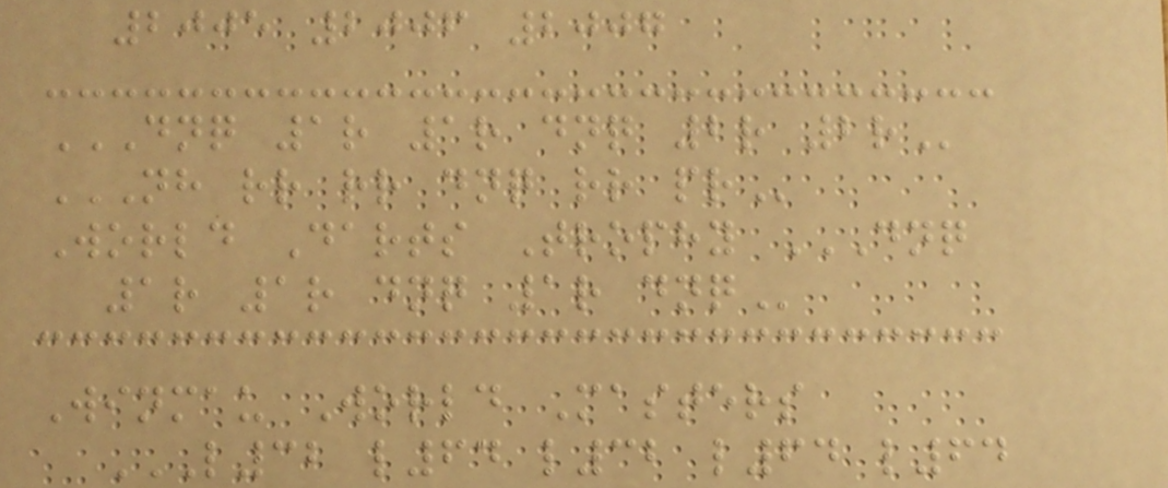2005 2006 2007
DNQ 1R 1R DNQ 2R 2R
NH RR RR DNQ RR PR
World Darts Trophy DNQ
1R 1R DNQ 1R DNQ
Winmau World Masters
L32 L64 L32 L64 L64
